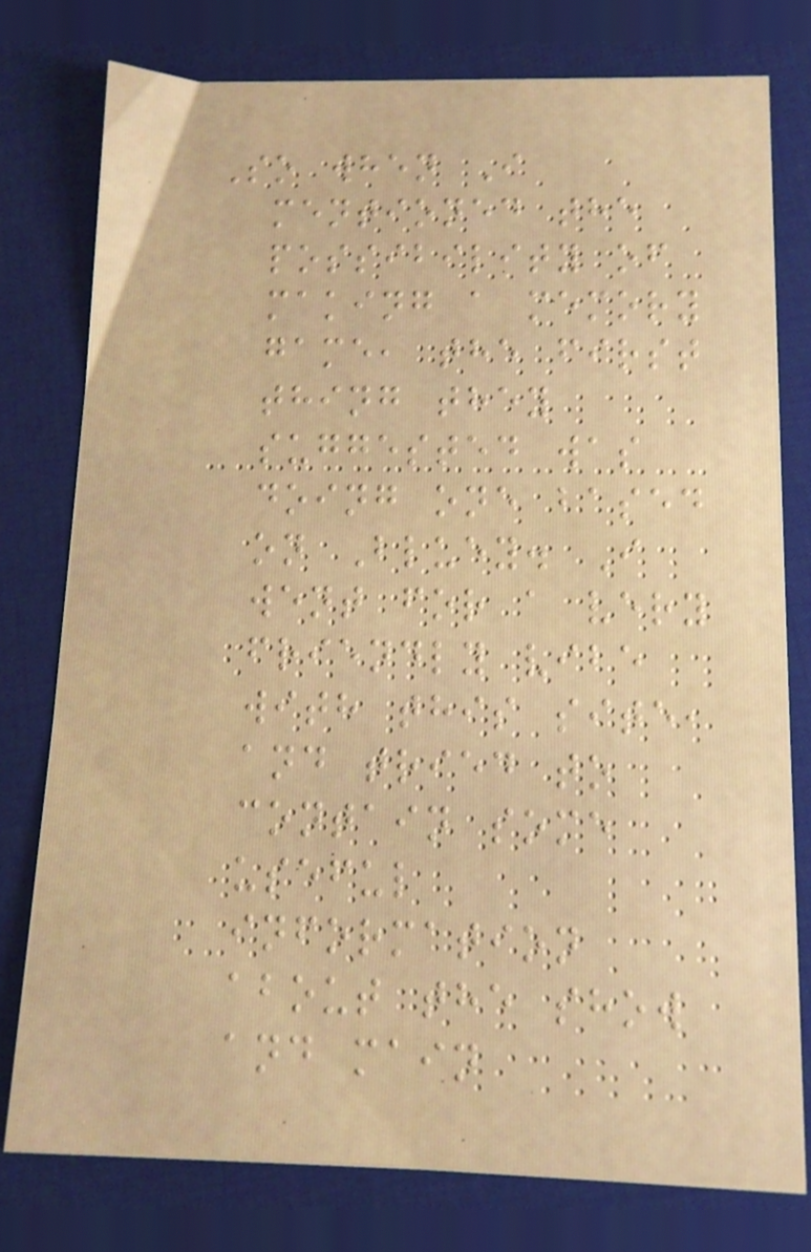So when I
mentioned the
possibility of
making a memory
game, the first
thing they
suggested was
doing one based
on Bluey. I
went for a very
friendly vibe
with this site,
and tried to
contain some
useful
information
about the show
and main
